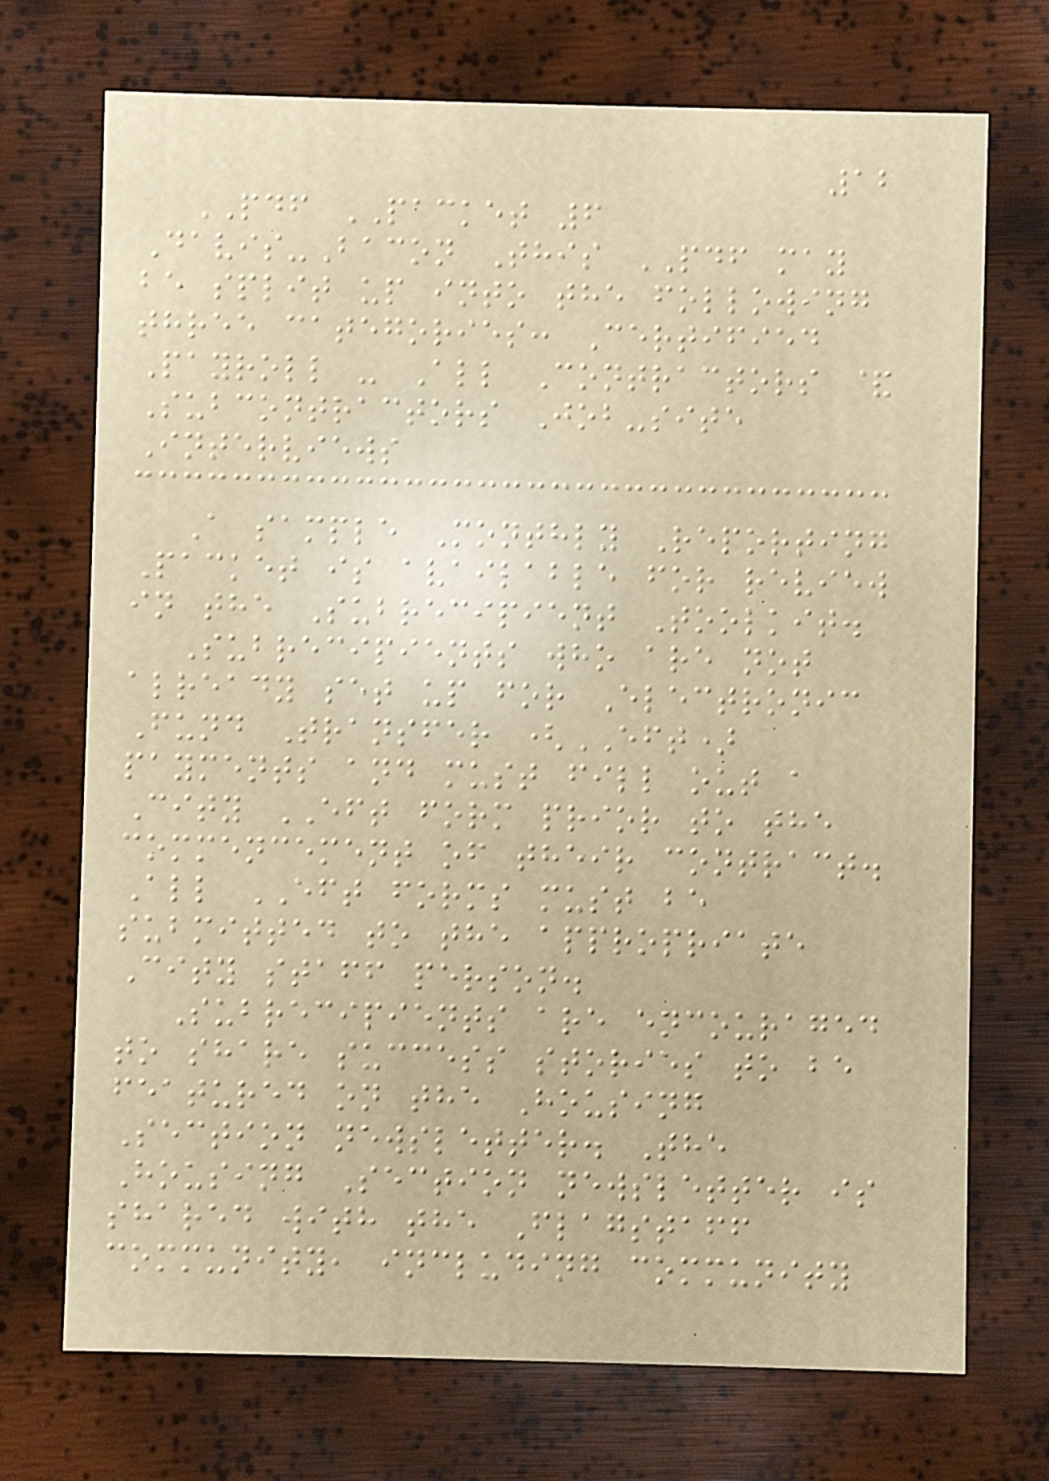12
PDF PACKET 6
Davis-Bacon This PDF may
be split up into the following
three categories: Certified
Payroll - All Contractors &
Subcontractors Job-site
Interviews
A sample Monthly Reporting
Packet is available for review
in the Subrecipient Toolkit.
Subrecipients who are not
already set up for Electronic
Fund Transfer (EFT)
payments and must fill out a
City EFT form prior to the
commencement of their contract.
All EFT forms must be
submitted to the appropriate
City staff person.
Subrecipients are encouraged
to share success stories to be
featured on the Housing
Section newsletter. The
Housing Section newsletter is
shared with the Flagstaff
community, including community
